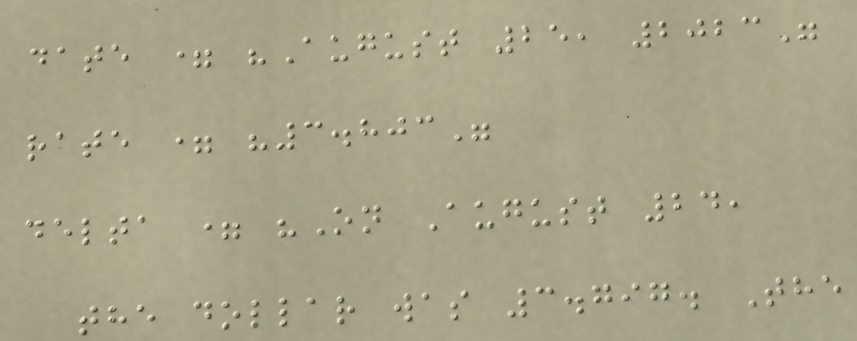date = "August 25, 2023"
rate = "3.803"
delta = "On August 24,
the dollar was 3.797. The
